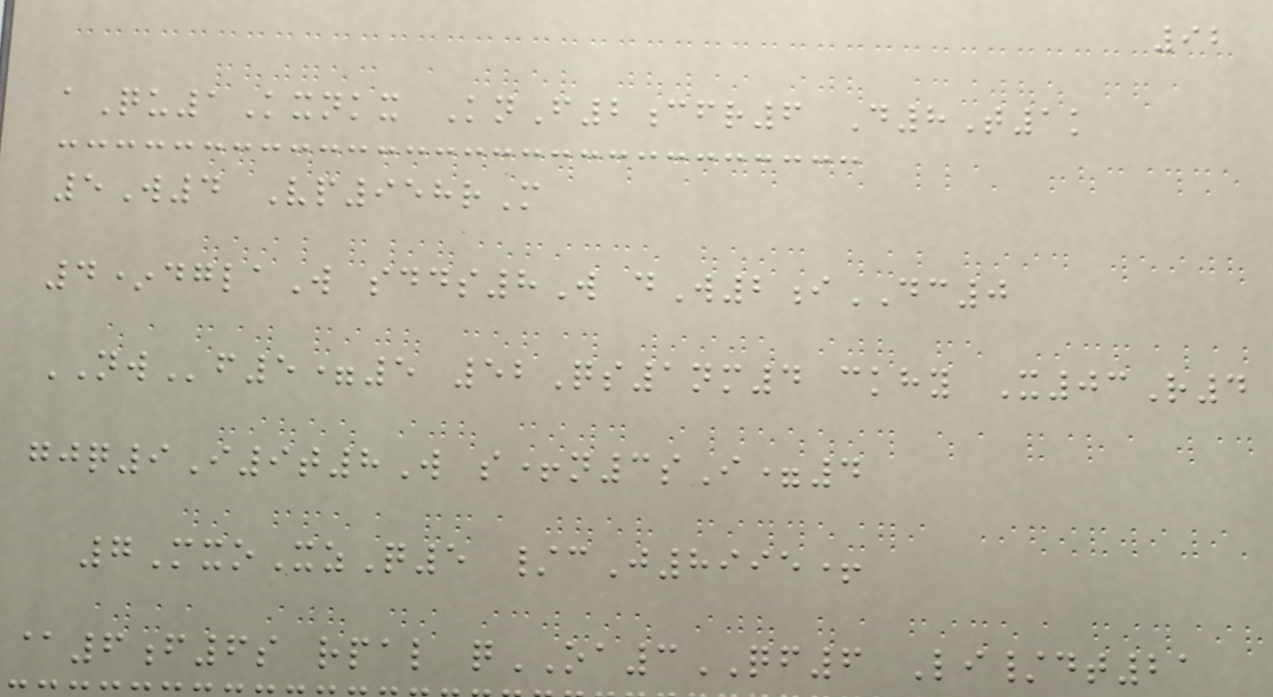92
aQu1Kxnkx KnF2cfr6 D8T1k
5W4 Vp958rM
4*dglaW sdds8W dW2iDC0
NWf5=5 52Qs1nm4 ckhy X03R4
gjq9I9t8W s+n3sI=4
7MxoXzQ5 /cJ8995+
@6f6s rpal qOA3QF6 Li/dt21
